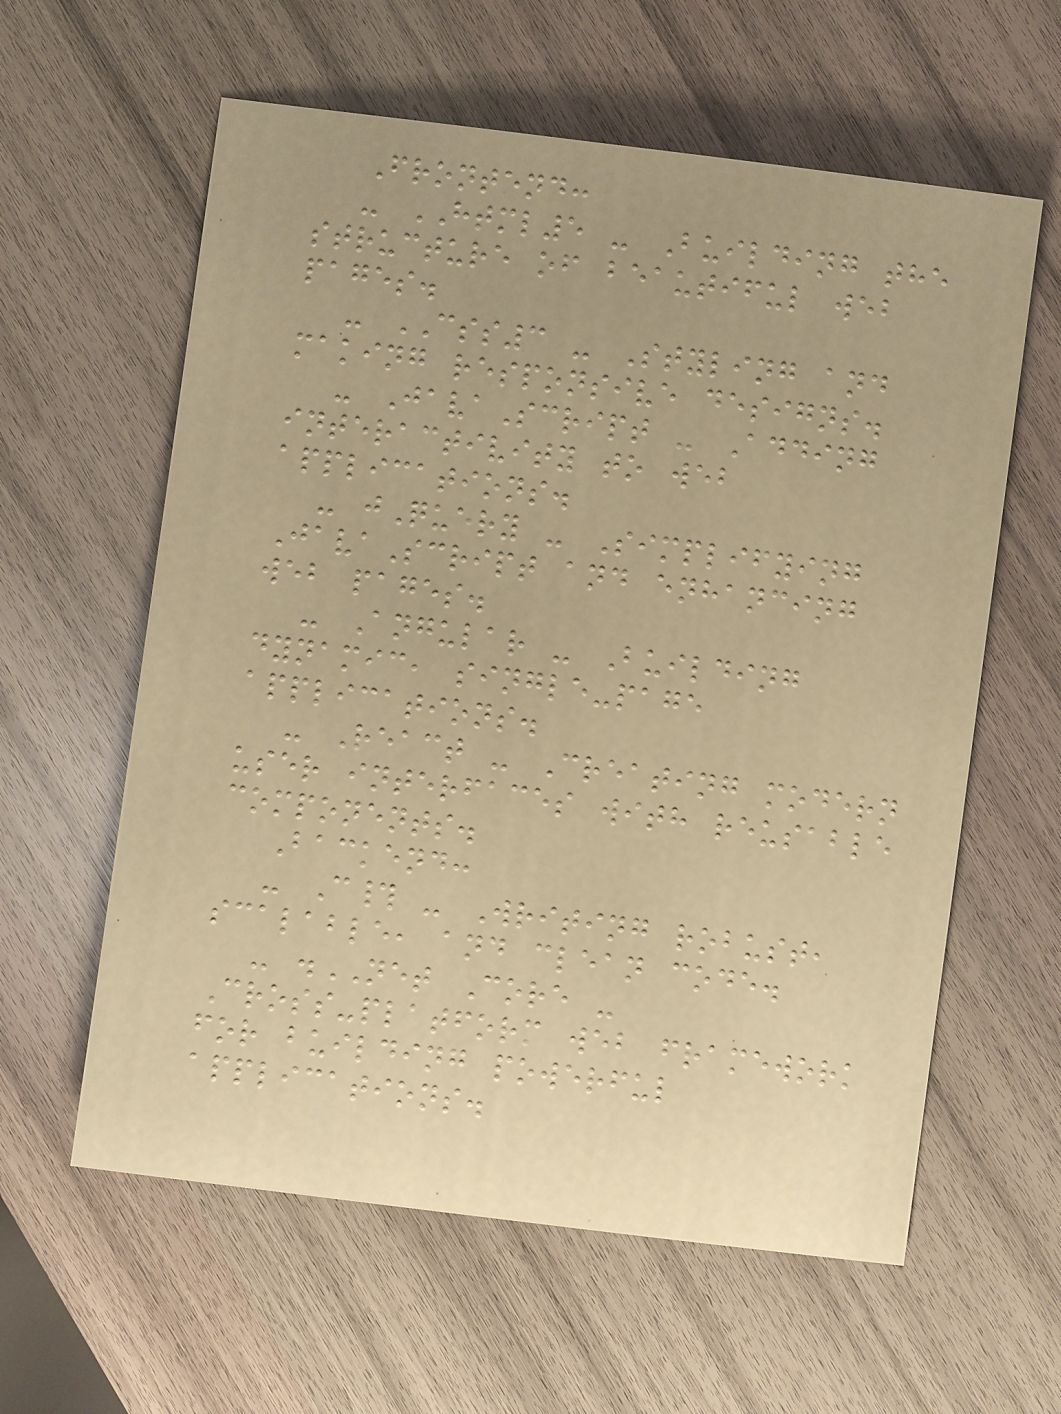Frontend:
- HTML5 - Building the
structure of beautiful web
pages.
- CSS3 - Styling and
making responsive designs.
- JavaScript - Adding
interactivity to web
applications.
- jQuery - Simplifying
JavaScript and enhancing
web pages.
- Angular - Building
dynamic, single-page
applications.
- React - Creating modern
user interfaces with reusable
components.
Backend:
- C# - Writing robust,
scalable, and clean code.
- .NET Core -
Cross-platform web framework
for building powerful
applications.
